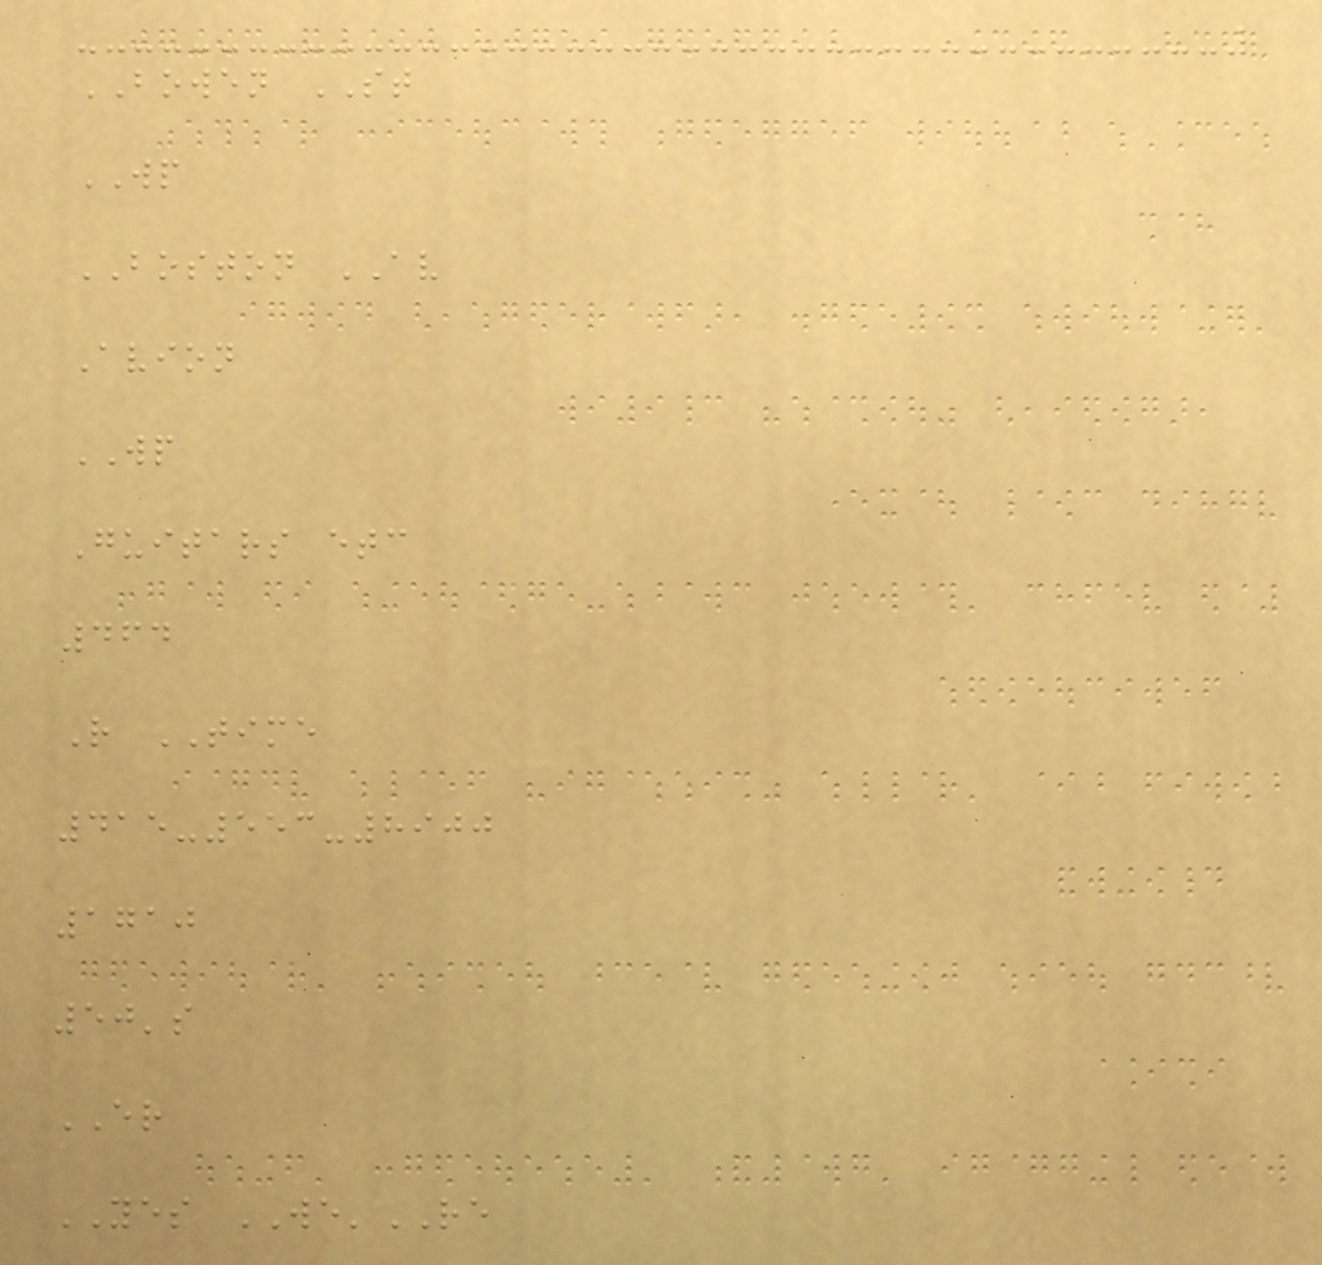BOWEN ST
WP
BOSTON AV
Avion
WP
Guitars etc
464
R TIME
415-553-8900
1710
50's
ER
YES WE'RE
